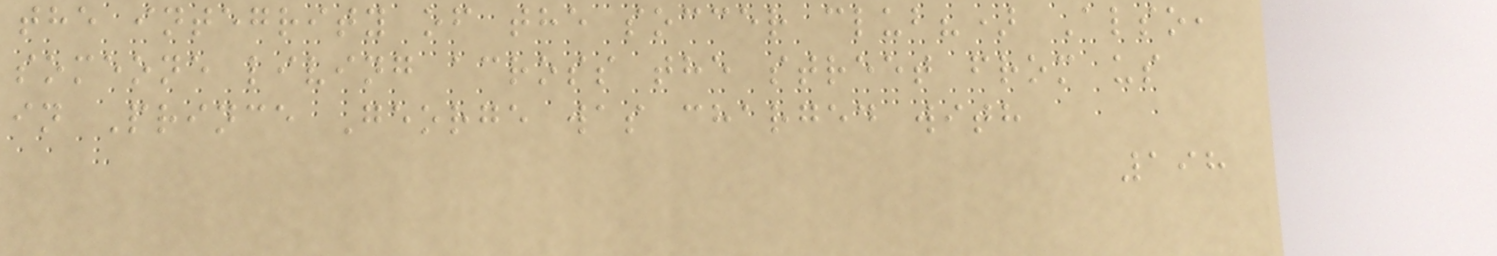the integrity of the soccer club?) Also,
someone living across the street from us
in Prince George was charged with
198
